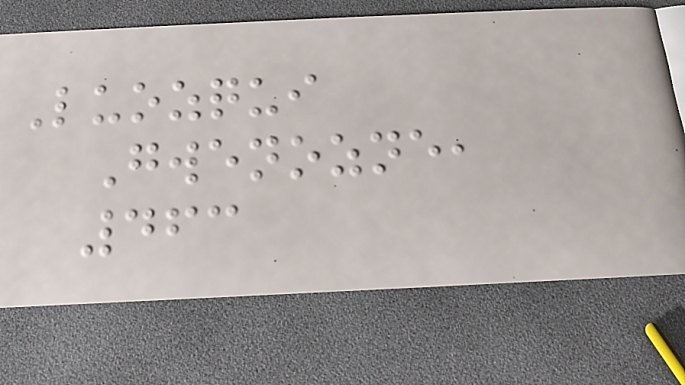Luozqui
Gwenozne,
463
